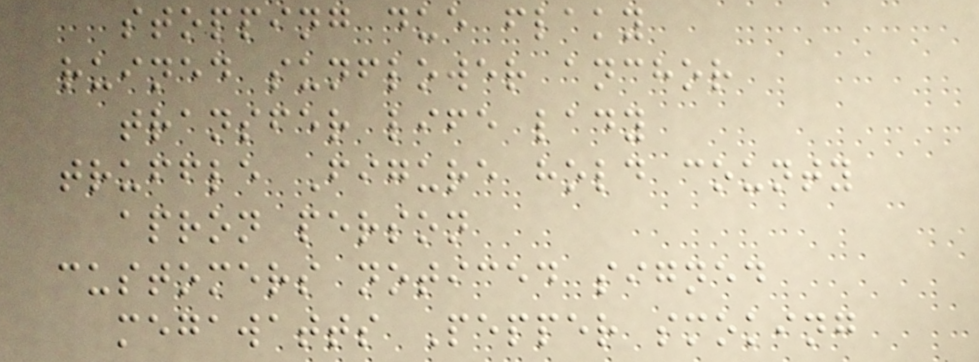stopping due flaky
ruined sunflower anchor
transfer life lady
truffle Figure hold county
apron person
customers noticed signed
megawatts Pepper smoking
